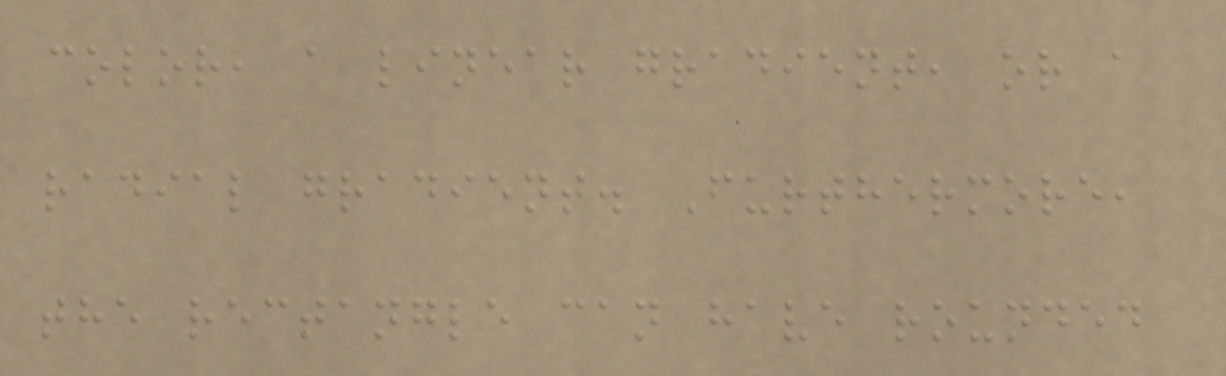color, a linear gradient, or a
radial gradient. Furthermore,
the rectangle can have rounded
